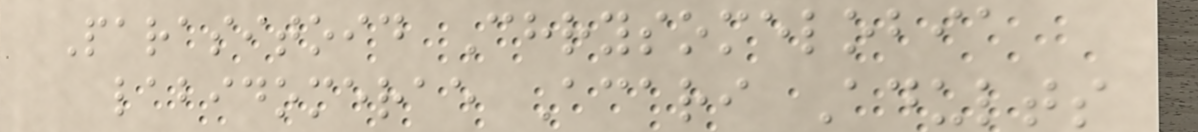Parasitoid Chrysomelobia
labidomerae Acari Adults
